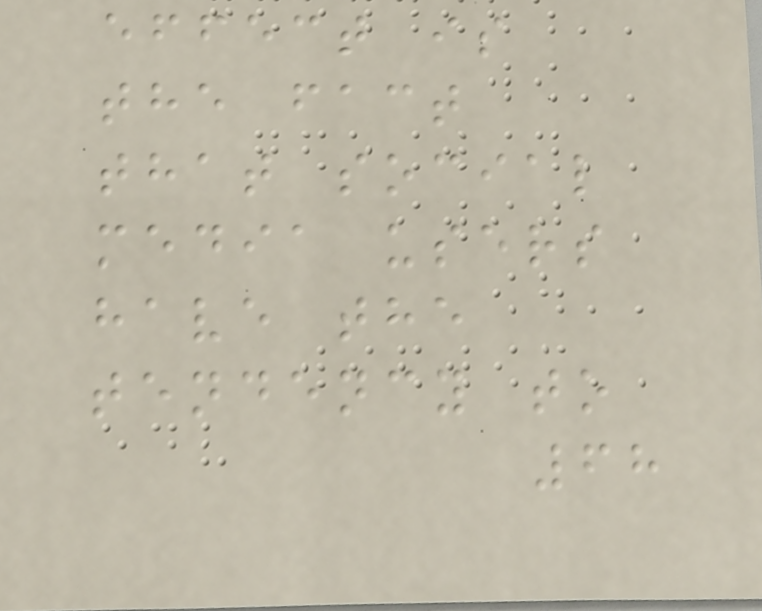effect is
the fact
that social
media users
have the
tendency to
68
